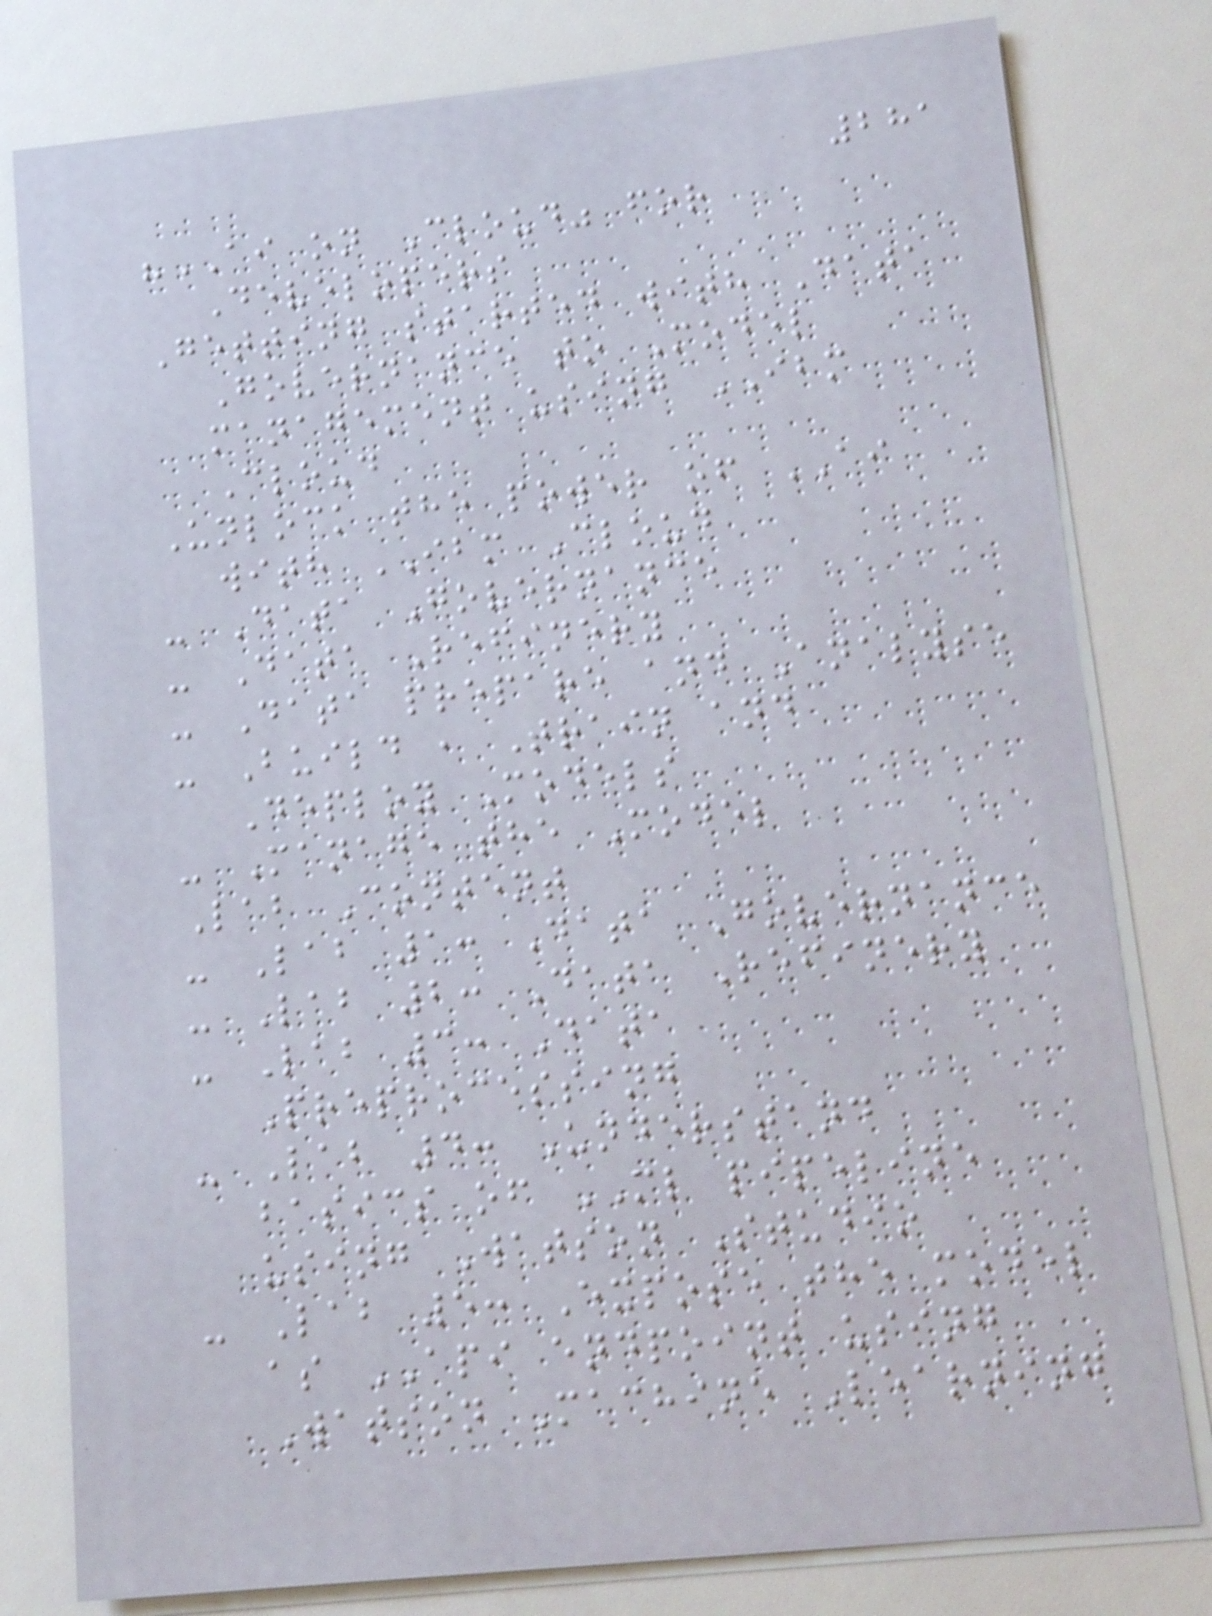281
"AI on Cloud" for
Developers
Getting started with Data
Governance to Model
management using IBM
Cloud
Unlock the power of AI
with IBM Cloud
- Data Governance
- Data Refinery
- Data prepare and Analyse
- Build , Train and
Deploy Models
- Manage the Model
Lab Content
- Lab 1: Data Governance
- Lab 2: Data Refinery
- Lab 3: Data
Preprocessing
- Lab 4: Understand
basics of ML pipeline
using Watson Studio
- Lab 5: Expose the model
as API endpoint using
Watson Machine Learning
